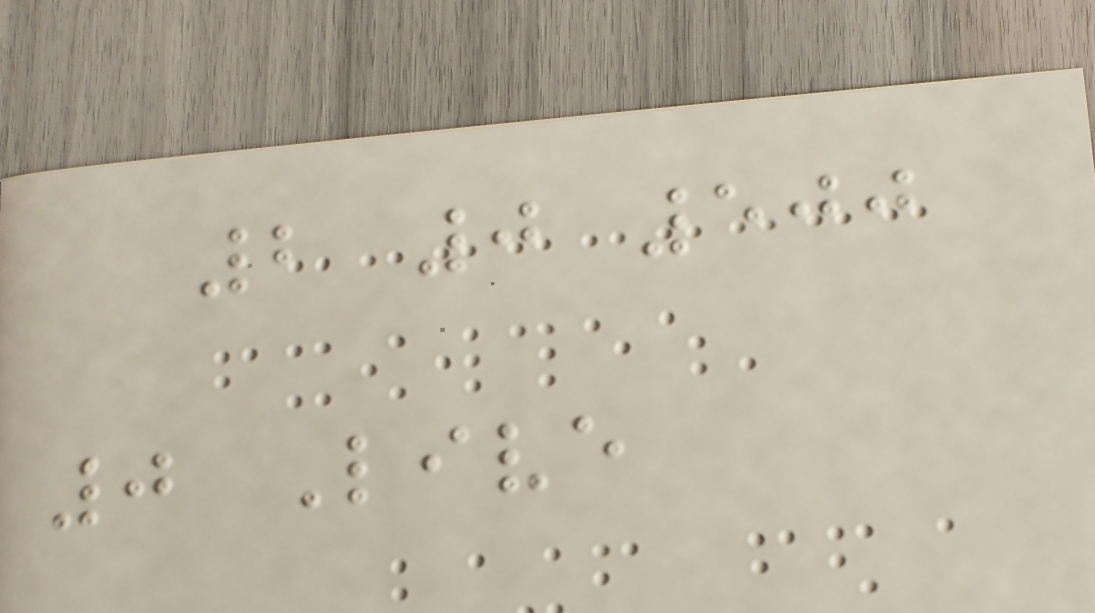2 0 500
0 Live
